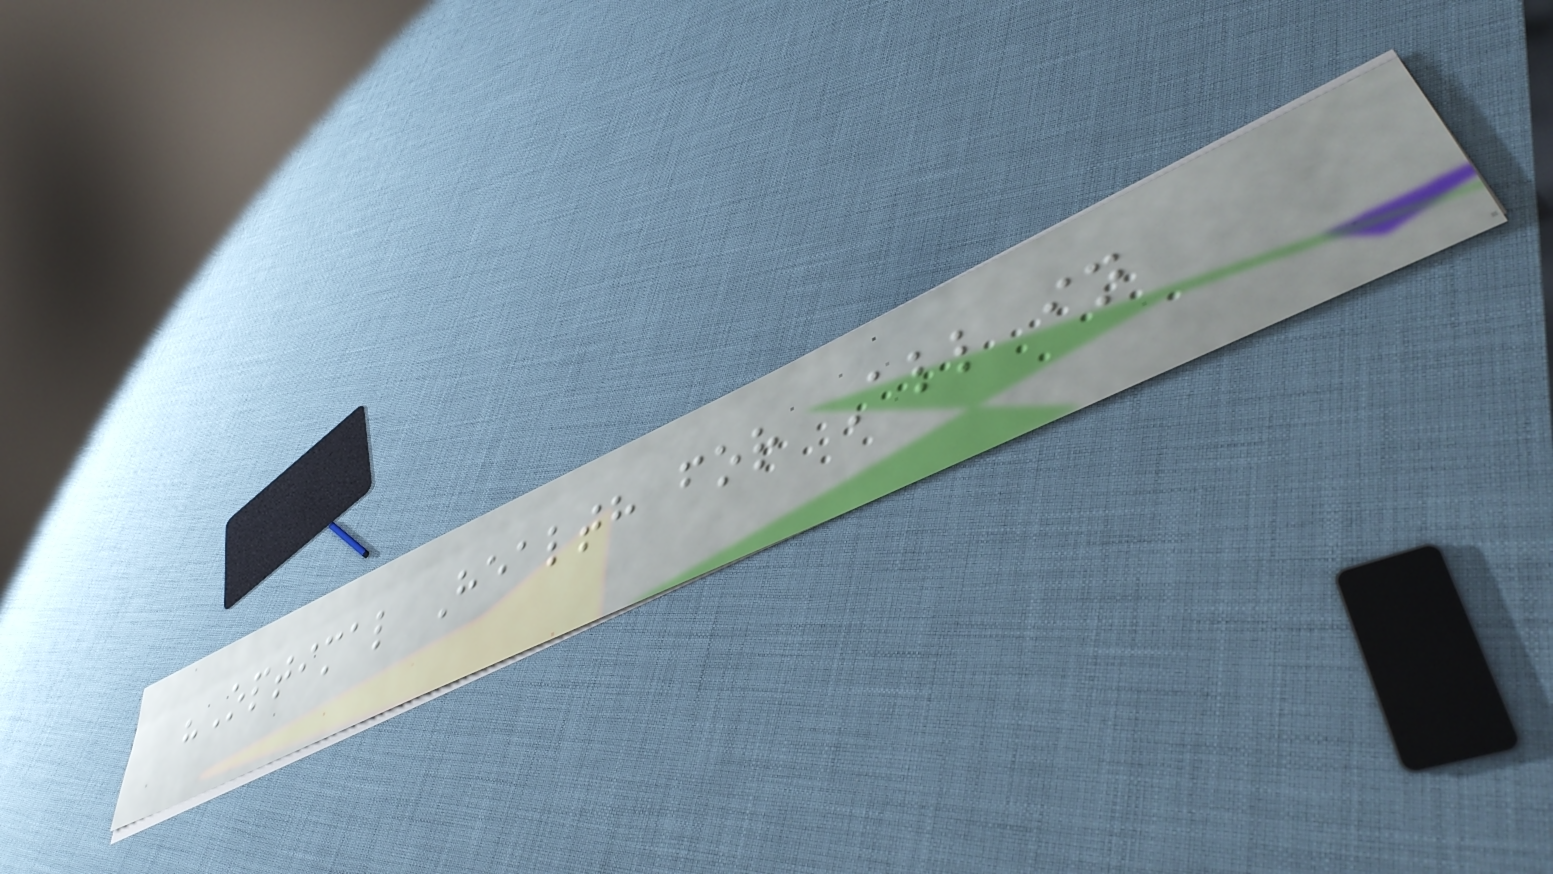"Optimal Health for All in
